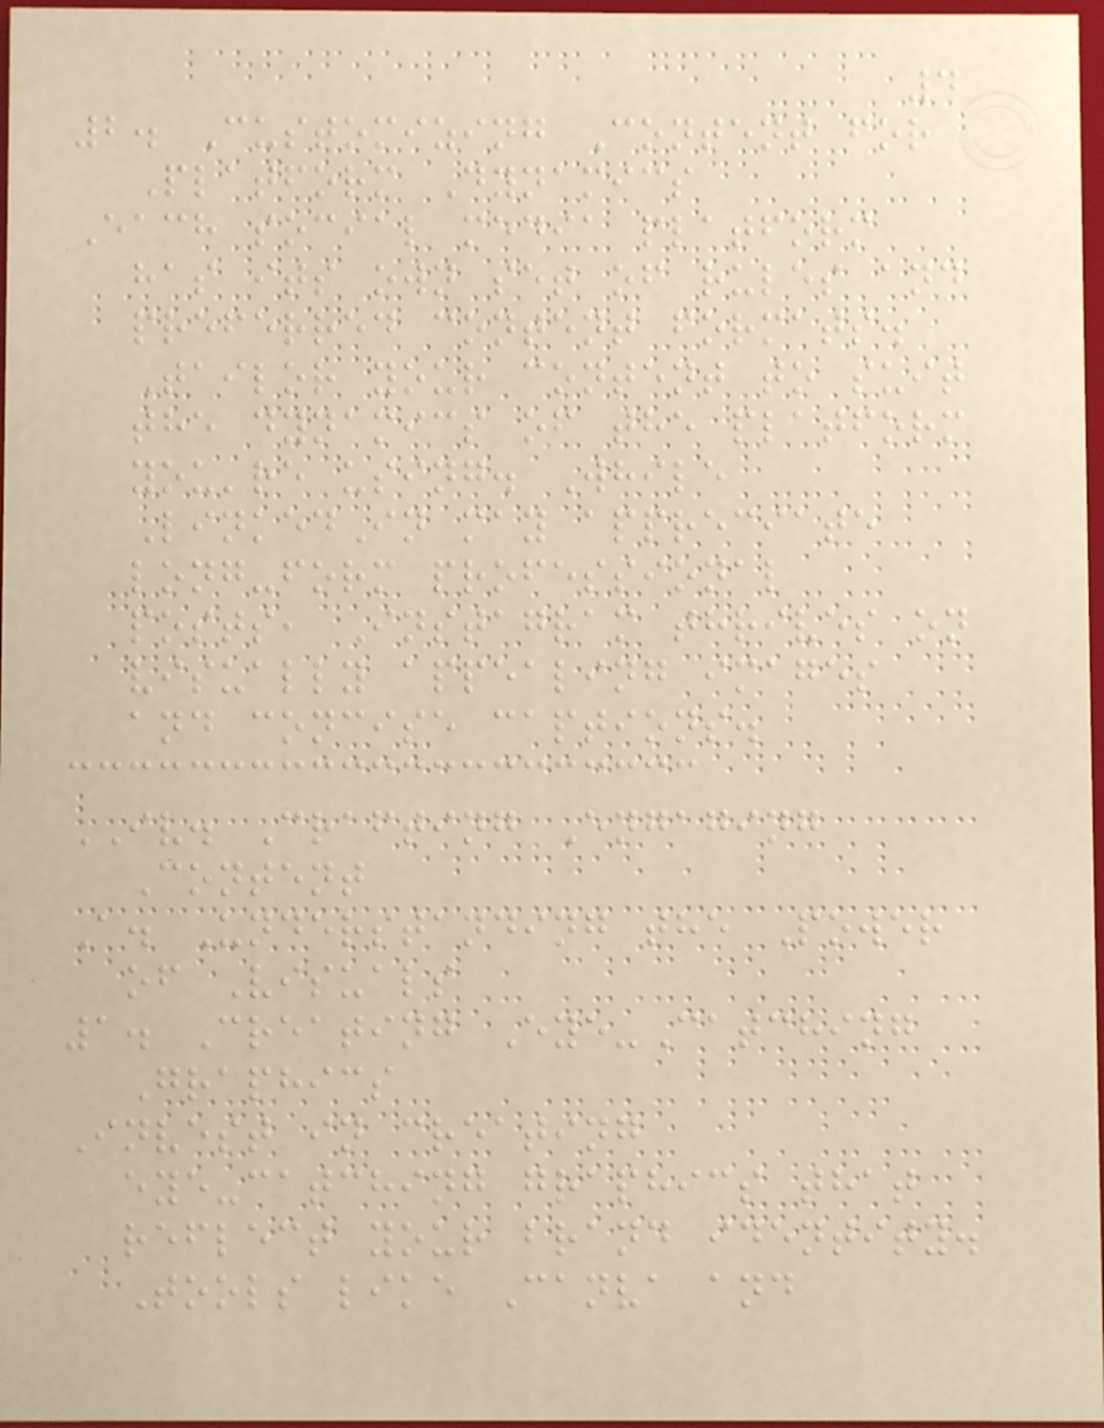4
2. Customizing Content for
Platform Dynamics
Each social media platform
has its own set of rules and
preferred content formats.
Tailor your content to suit
the dynamics of the platform
you're using. While
LinkedIn may appreciate
long-form professional
posts, Instagram thrives on
visually appealing images
and concise captions.
IV. Crafting Engaging
Content
A. Understanding the Power
of Visuals
1. Creating Eye-Catching
Graphics
Invest in creating
eye-catching graphics that
reflect your brand identity.
Tools like Canva and
